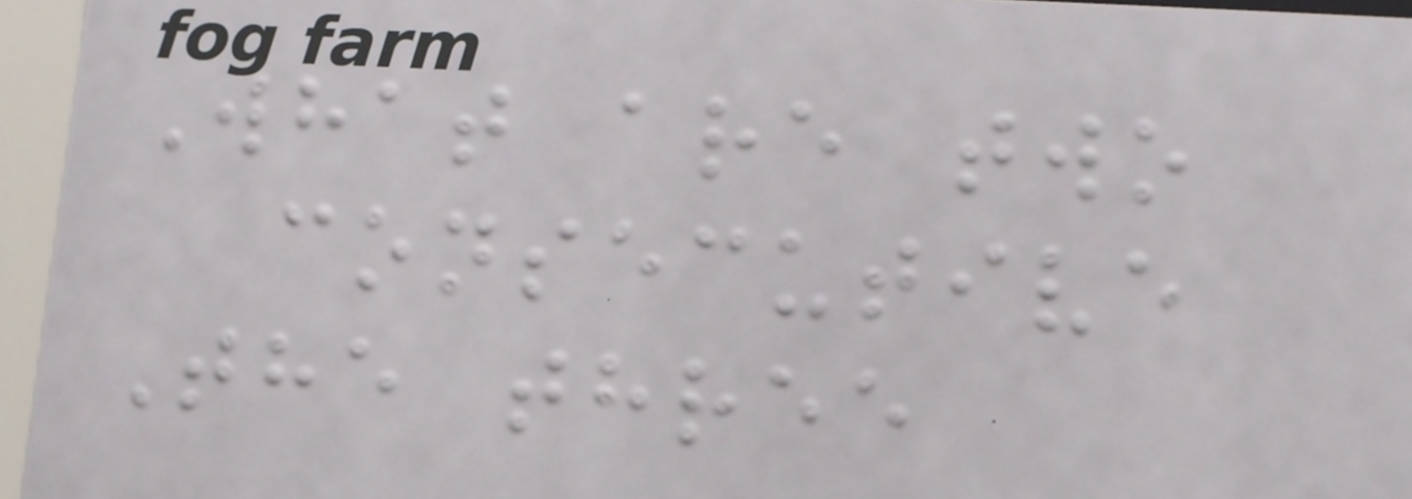What are two
consecutive
The three
